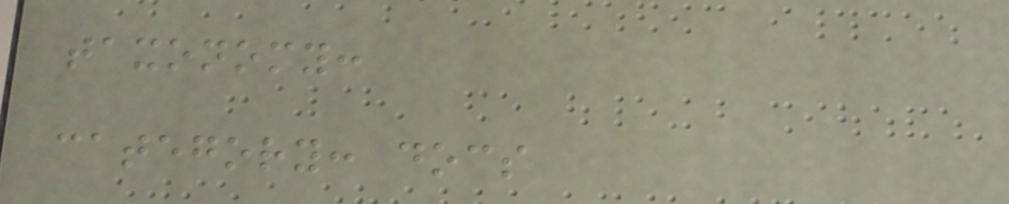taxonomy:
category: docs
